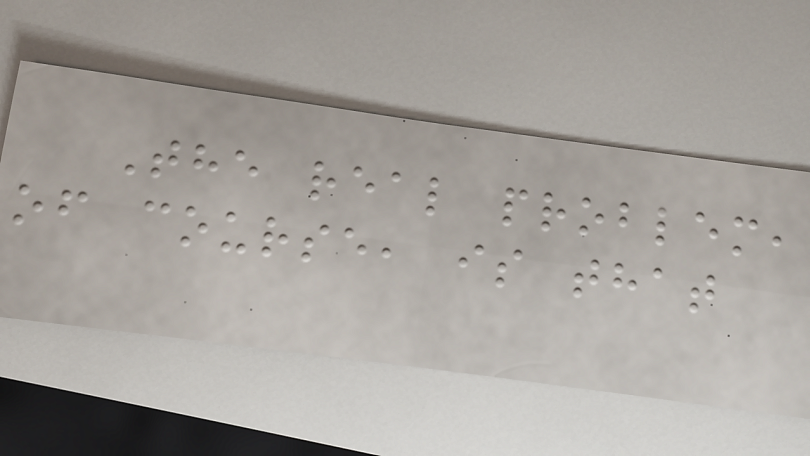The real problem,
of course, is that
